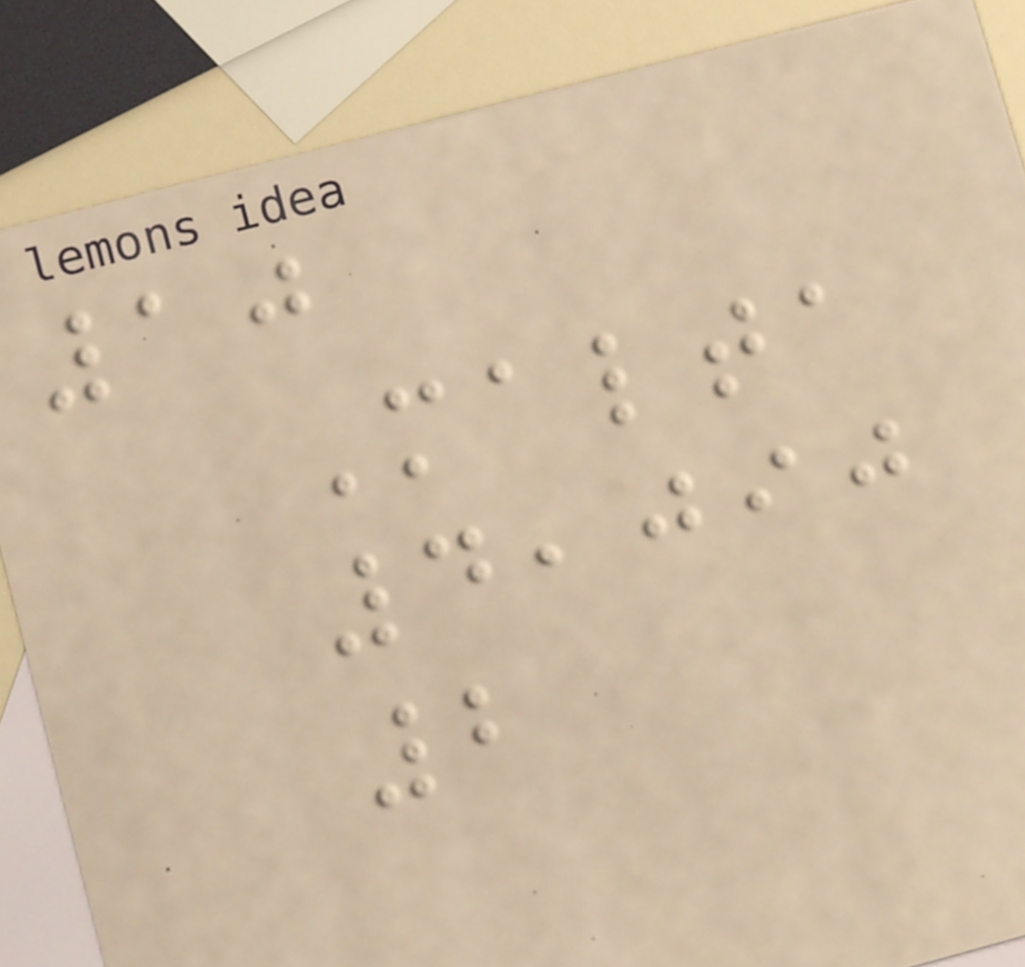10
Malta
4,090
2
